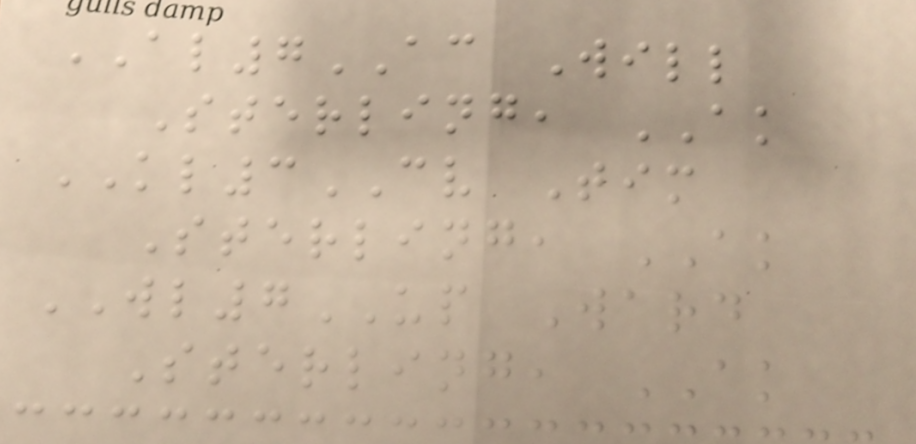AL7AC Will
Sterling, AK
KL3CV Tim
Sterling, AK
WL7UP Ward
Sterling, AK
